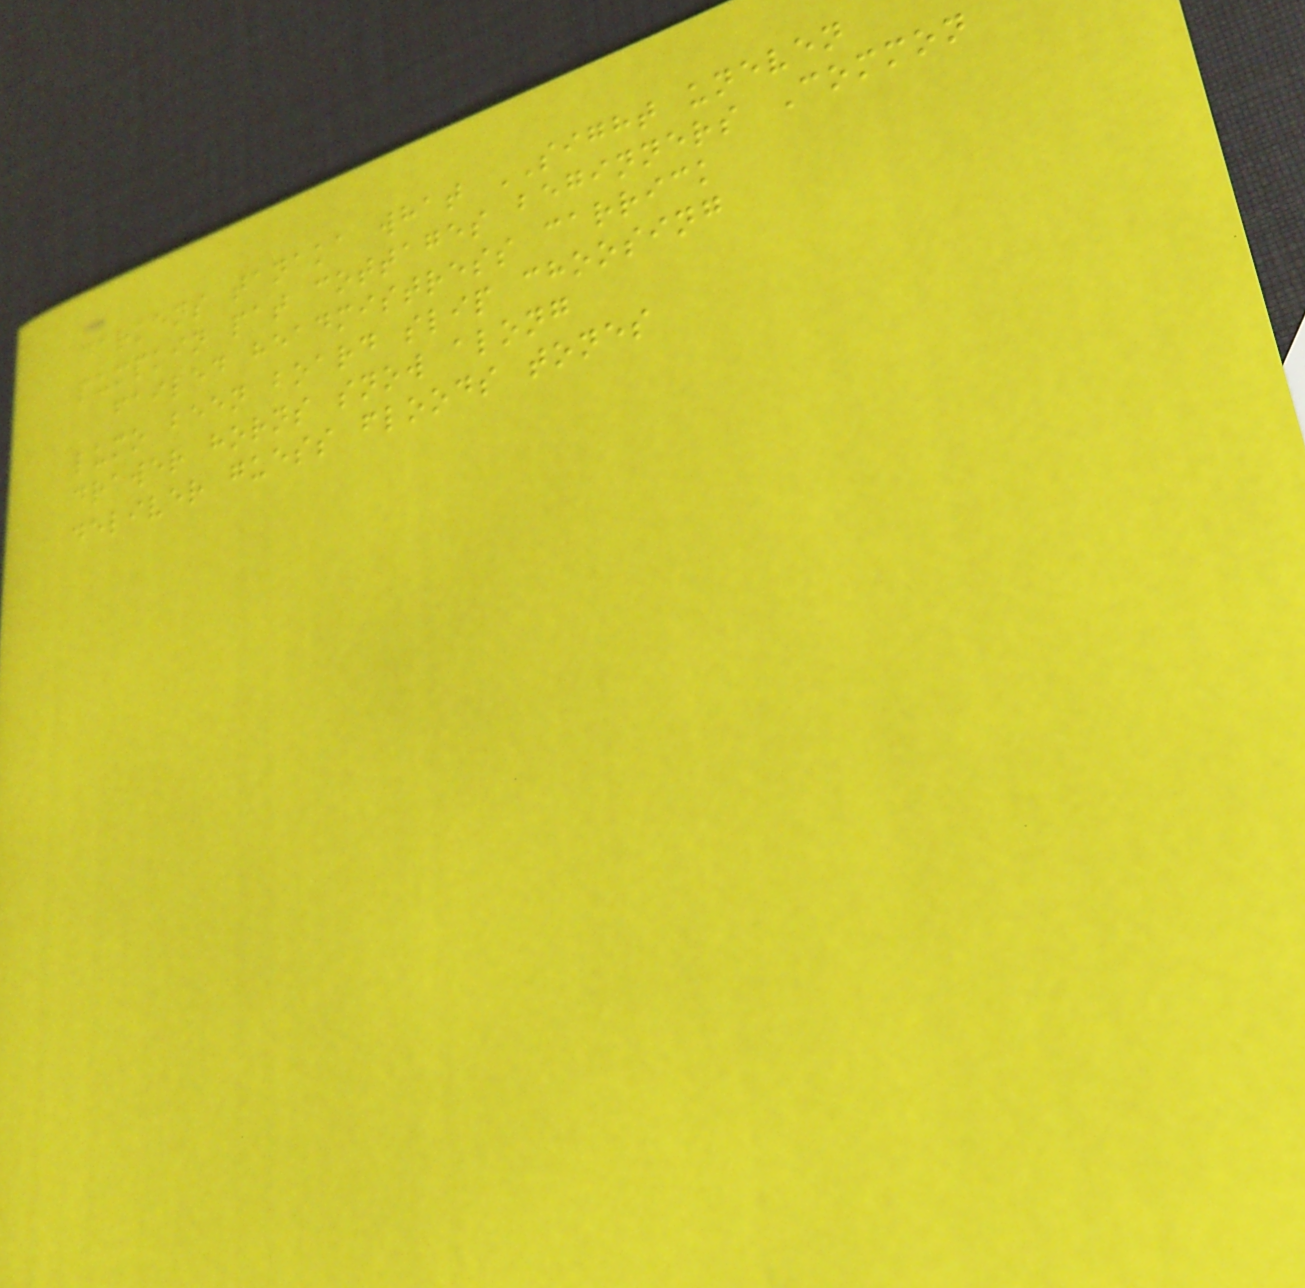darkens tanaka what SIGHT uneven
pumpkin pat cottages beginners Common
failed headmistress carrick
lumo been board slip choosing
drawer horns snow along
deliver guess floods tones
